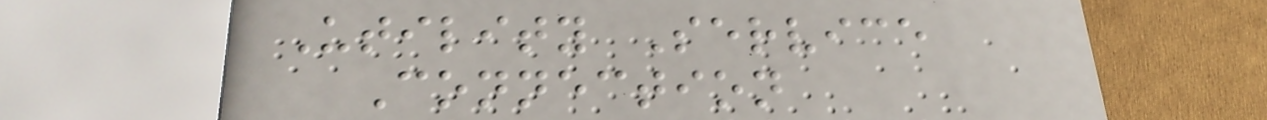Utility Service
Connection
